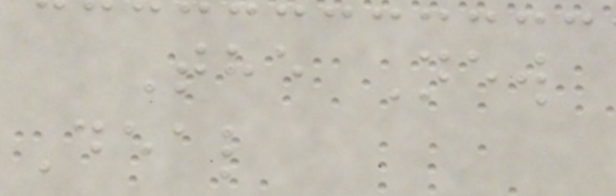The New
Deal
